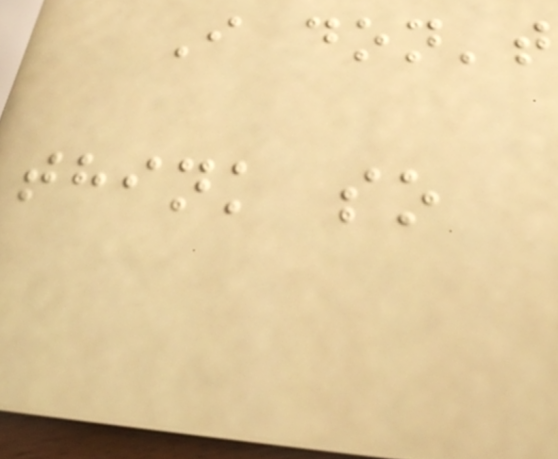I don't
think so
